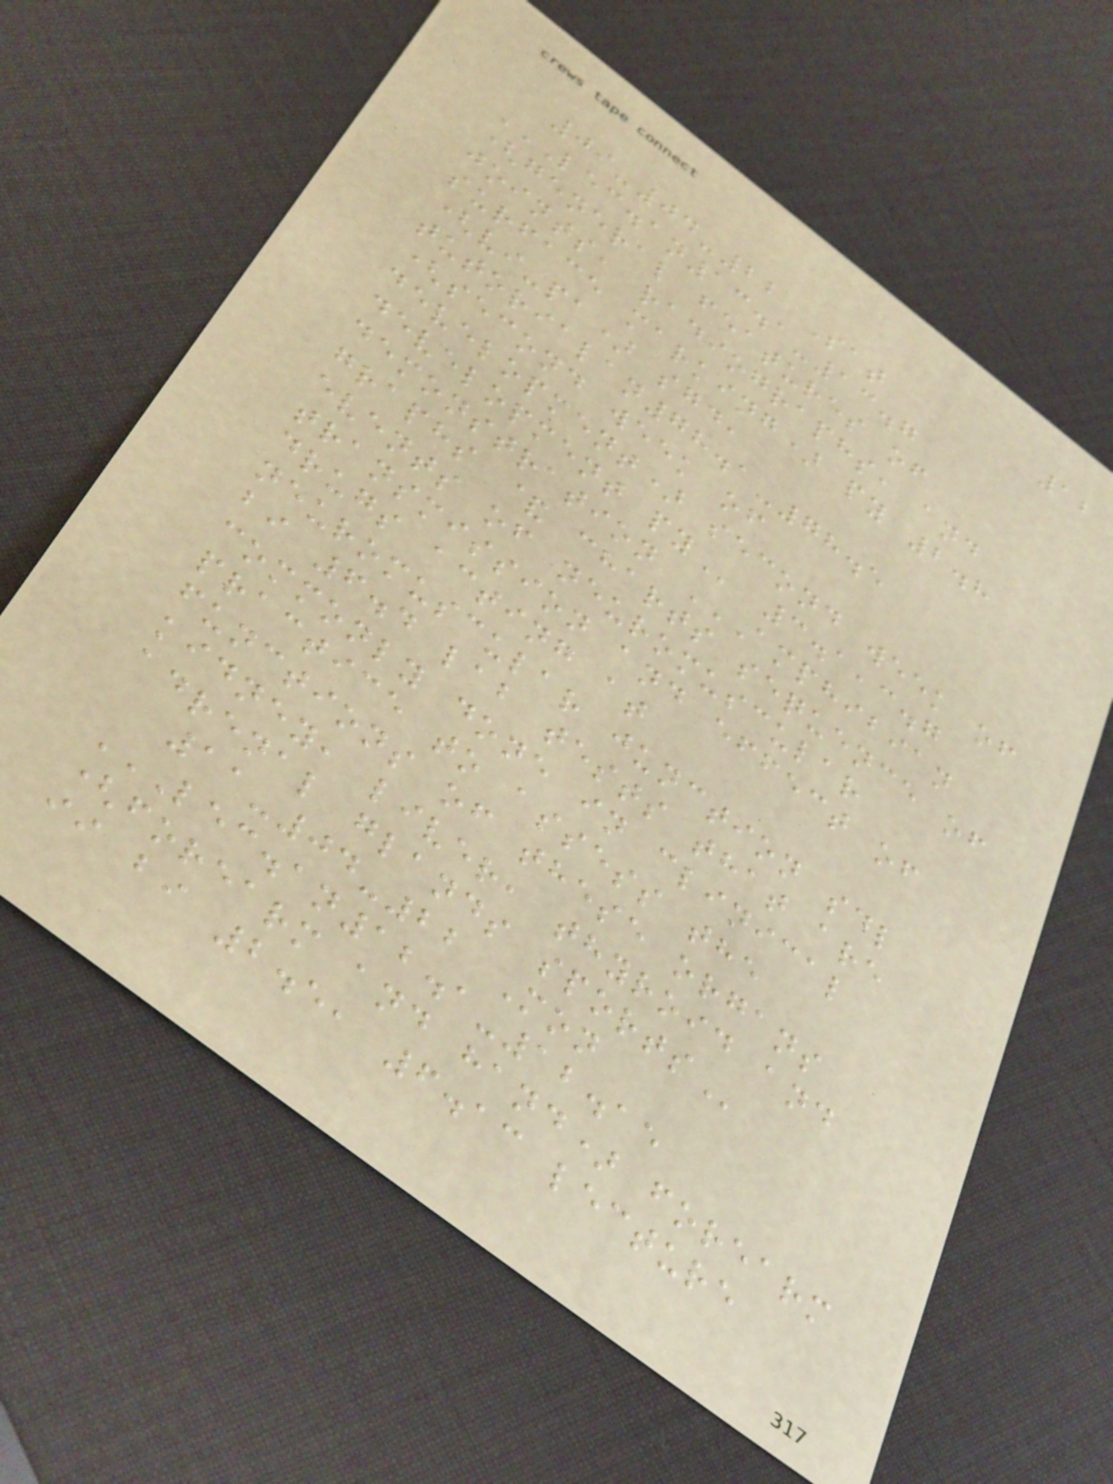12
09-04-22 Sat
LEC.AN13.1-13.7
(GENERAL FEATURES OF
JOINTS, RADIOGRAPHS, AND
SURFACE MARKING) PY 2.8
(VI-PA) SGD,
TUTORIALAN78.1-78.5
(SECOND WEEK OF
DEVELOPMENT) SECOND WEEK OF
DEVELOPMENT PY 3.1,3.7
demonstration AMPHIBIAN
GRAPHS & CHARTS SEQUENCE OF
EVENTS OF NEUROMUSCULAR
TRANSMISSION AND EFFECT OF
DRUGS ACTING AT
NEUROMUSCULAR JUNCTION SDL
BI 6.4 LAB TESTS THAT ARE
COMMONLY DONE IN CLINICAL
PRACTICE TO ASSESS THE
FUNCTIONS OF THESE ORGANS
KIDNEY, LIVER, THYROID AND
ADRENAL GLANDS SPORTS
11-04-22 Mon
LEC.AN12.1-12.15
(FOREARM AND HAND) FOREARM
II BI 2.5, 6.13 LECTURE
